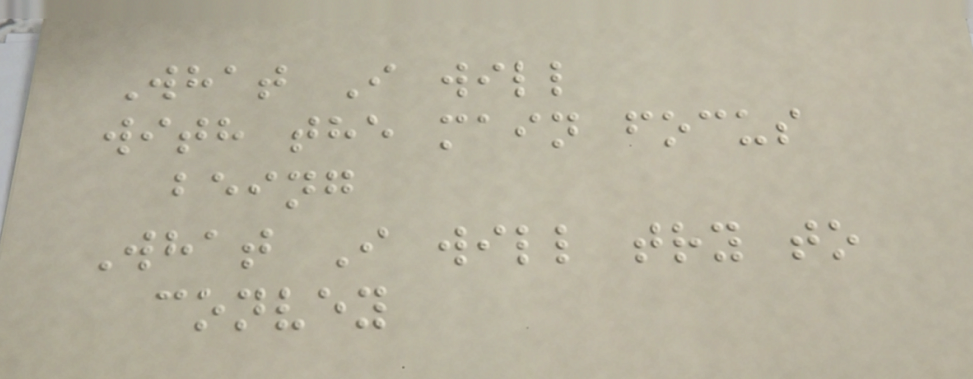What I will
with the main focus
being
What I will try to
convey
